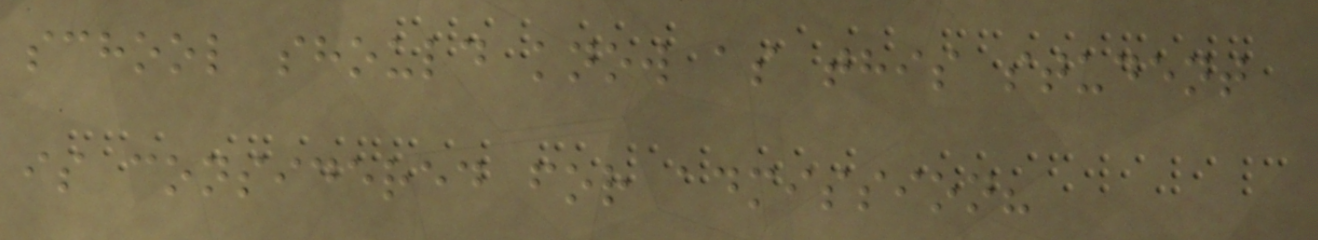school should know as this student
is considered for admission?
